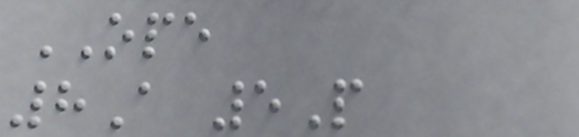OPE
8A 5P
